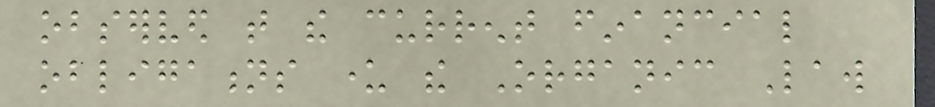observed that the current financial
obligations under the Organic Law
